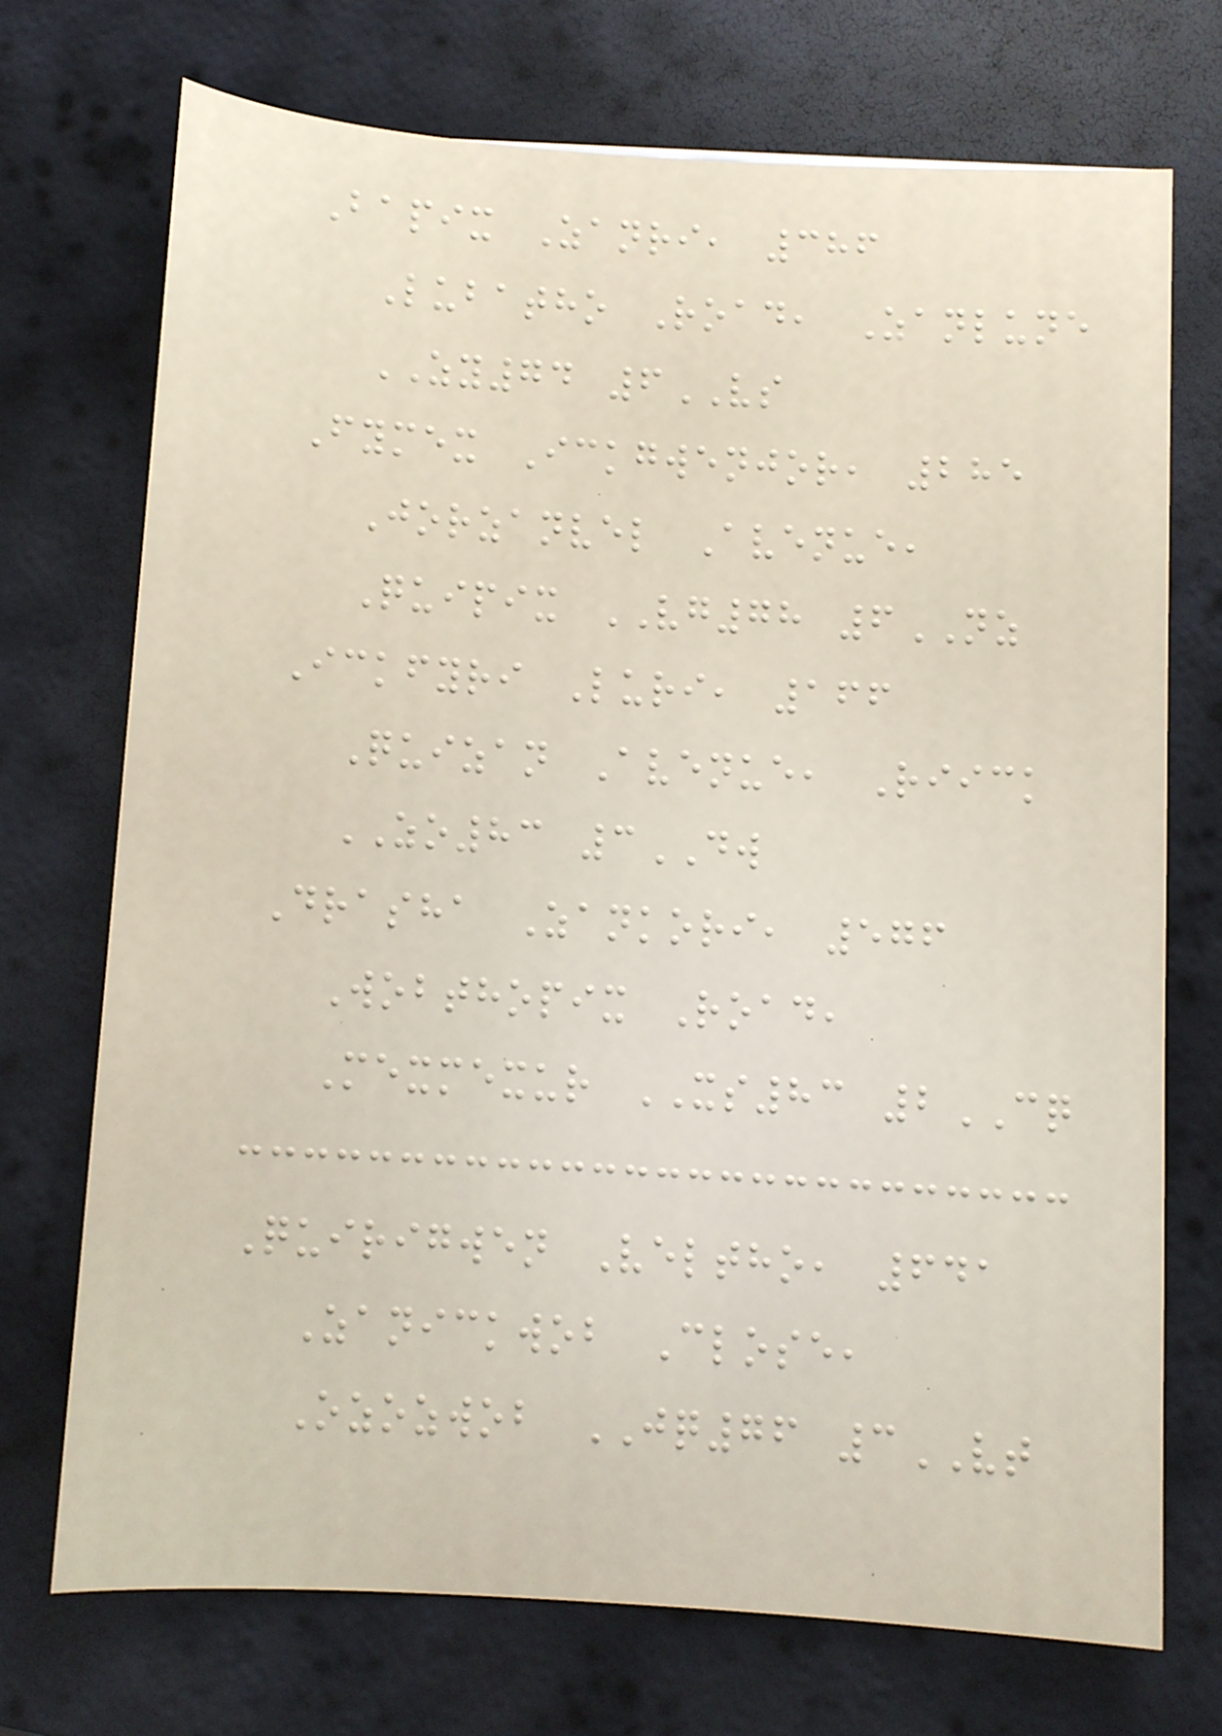Bapix Zanri, 386
Lubatho Road, Zanlune
ZY74 6VS
Fymex Ickgwenjor, 285
Jorzanvel Avenue,
Quipix VG78 6NZ
Ickfyri Luri, 166
Quizan Avenue, Riick
ZO83 3DW
Drasha Zankori, 576
Wobthopix Road,
Mexmexur XS83 2CQ
Quirigwen Veltho, 641
Zanickwob Close,
Ozozwob JQ76 3VT
